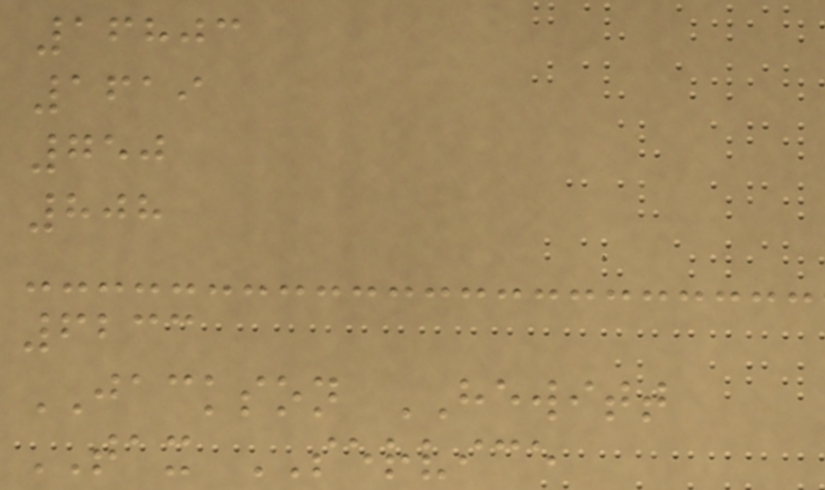16803
1619
750
808
6233
JACKSON HEWITT
TAX SERVICE
